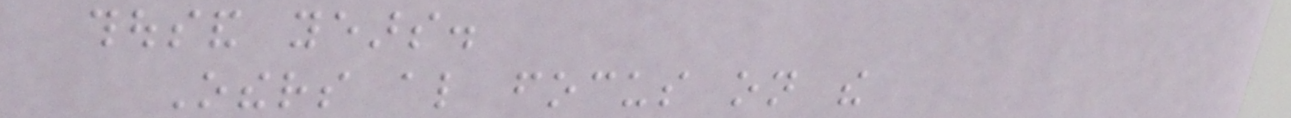thousand years.
Others also focus on the
